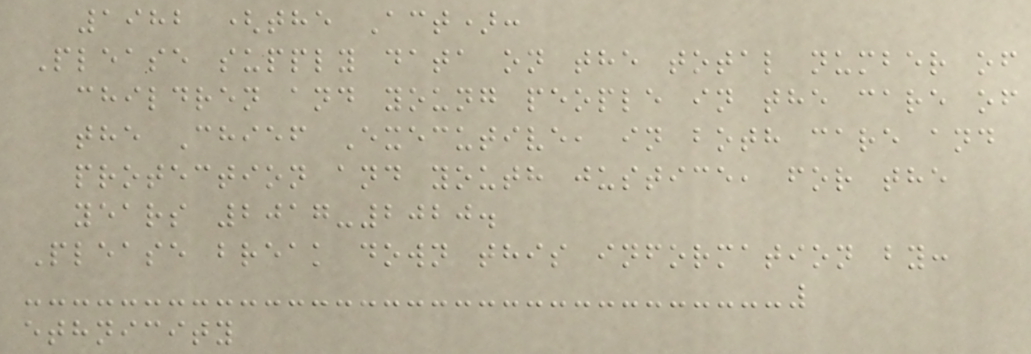1982 (the Act):
Please supply data on the total number of
children and young people in the care of
the Chief Executive, in both care and
protection and youth justice, for the
years 2017-2020.
Please break down this information by:
ethnicity
